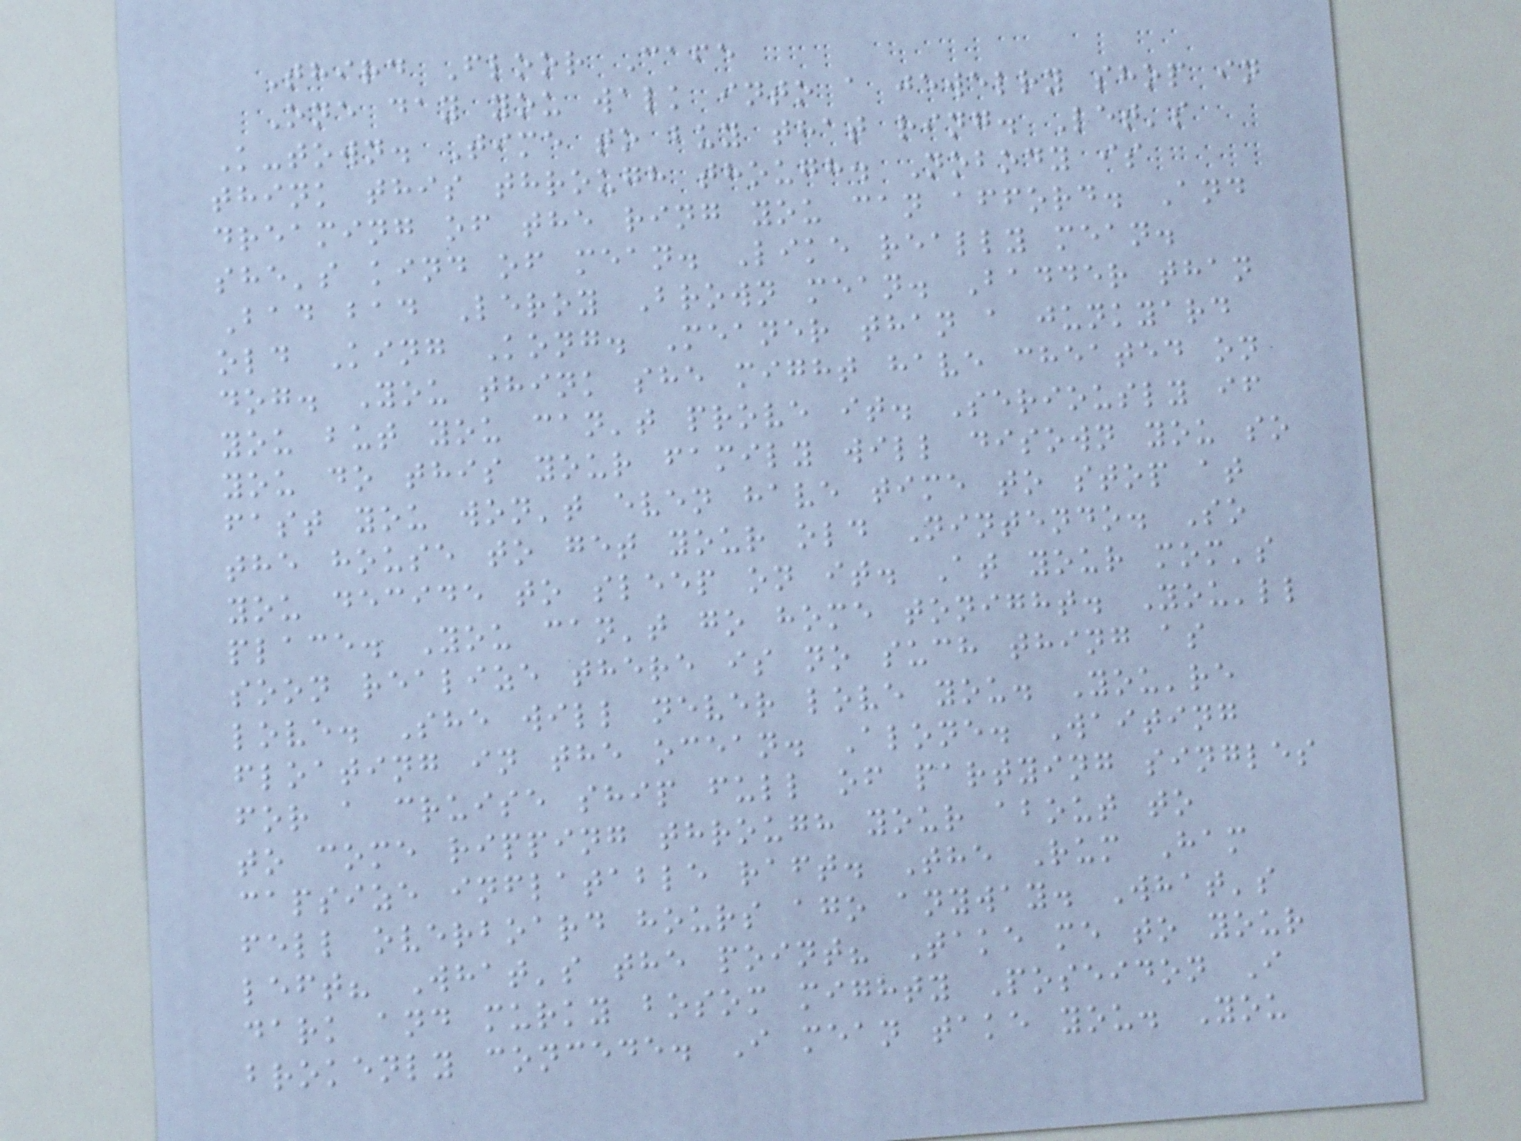Third Floor Cafe
One day you walk into a jewelry shop in
K-town. Time to buy that ring. Let's
think this through though. Nobody is
dreaming of the ring you can afford. And
she's kind of mean. Like really mean.
Bad bad Leroy Brown mean. Badder than
old King Kong. Meaner than a junkyard
dog. You think she might have cheated on
you but you can't prove it. Seriously if
you do this your family will disown you so
fast you won't even have time to stop at
the house to get your old Nintendo. So
you decide to sleep on it. At your mom's
place. You can't go home tonight. You'll
soon realize there is no such thing as
love. She will never love you. You're
floating in the ocean. Alone. Waiting
for a cruise ship full of partying singles
to come ripping through your about to
capsize inflatable raft. The Rum Ham
fell overboard hours ago anyway. What's
left? What's the point? Take me to your
dark and murky bosom mighty Poseidon I
brokenly concede. I mean take you. You
